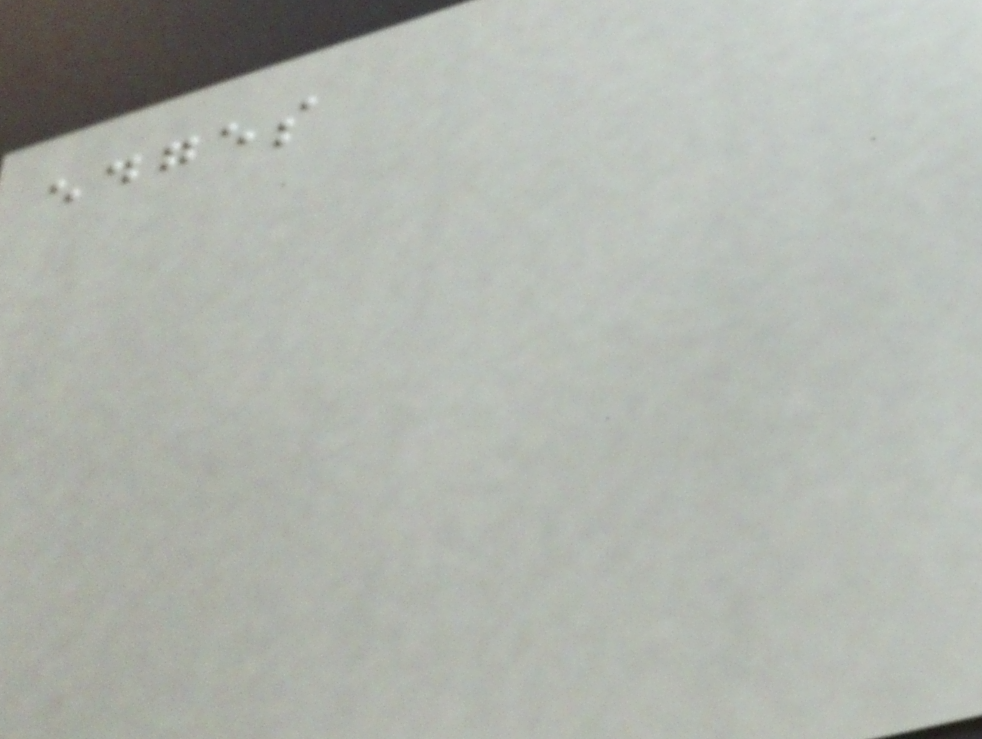edges
